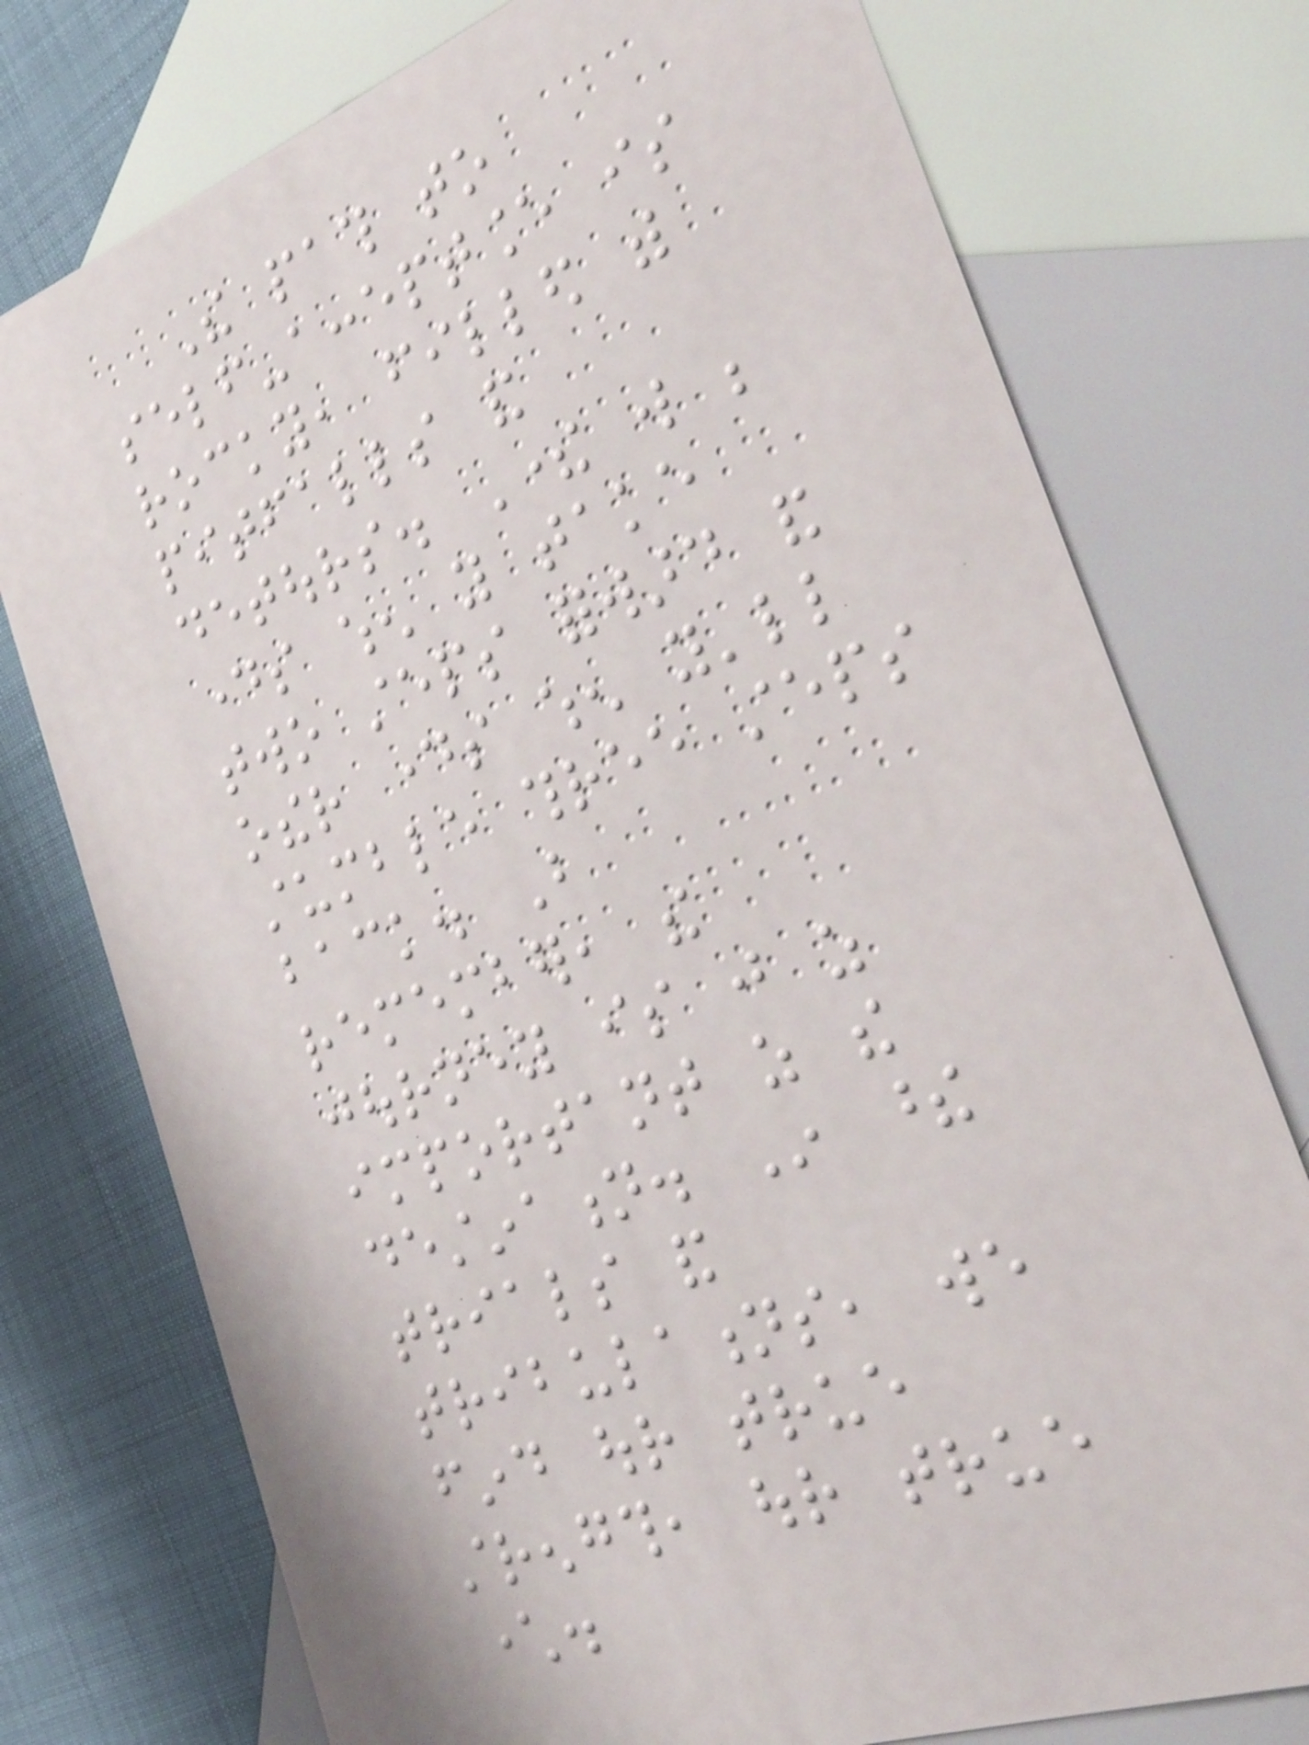The path to
self-acceptance is
rocky, filled with
pitfalls and
detours. There will be
days when you take
two steps forward and
other days when you'll
stumble three steps
back. But
remember, the
journey is just as
important as the
destination. In these
trials and
tribulations, we
find our true
strength, our true
character.
